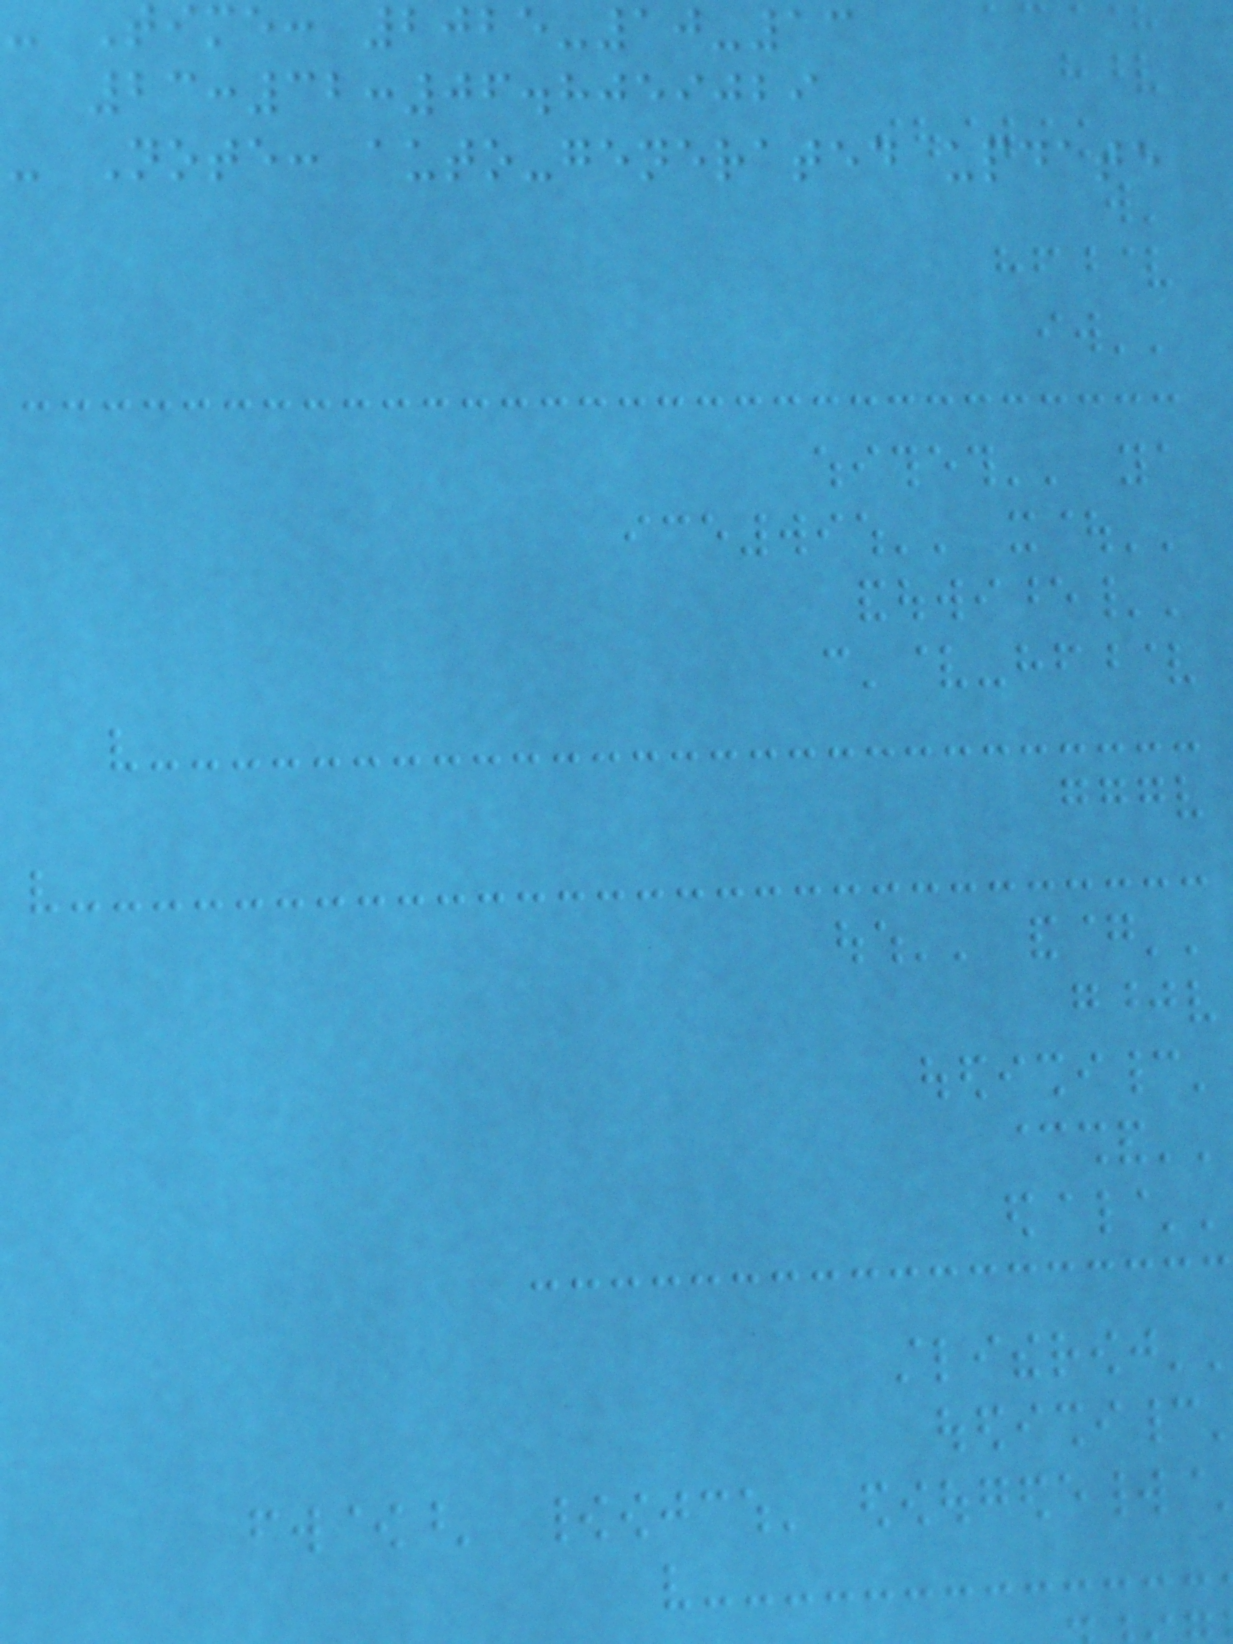- Time: 2025-10-13
23:32:06.8059029
- Note: auto-generated update
